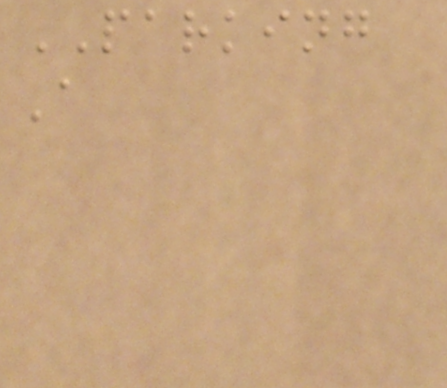PARKING
A
